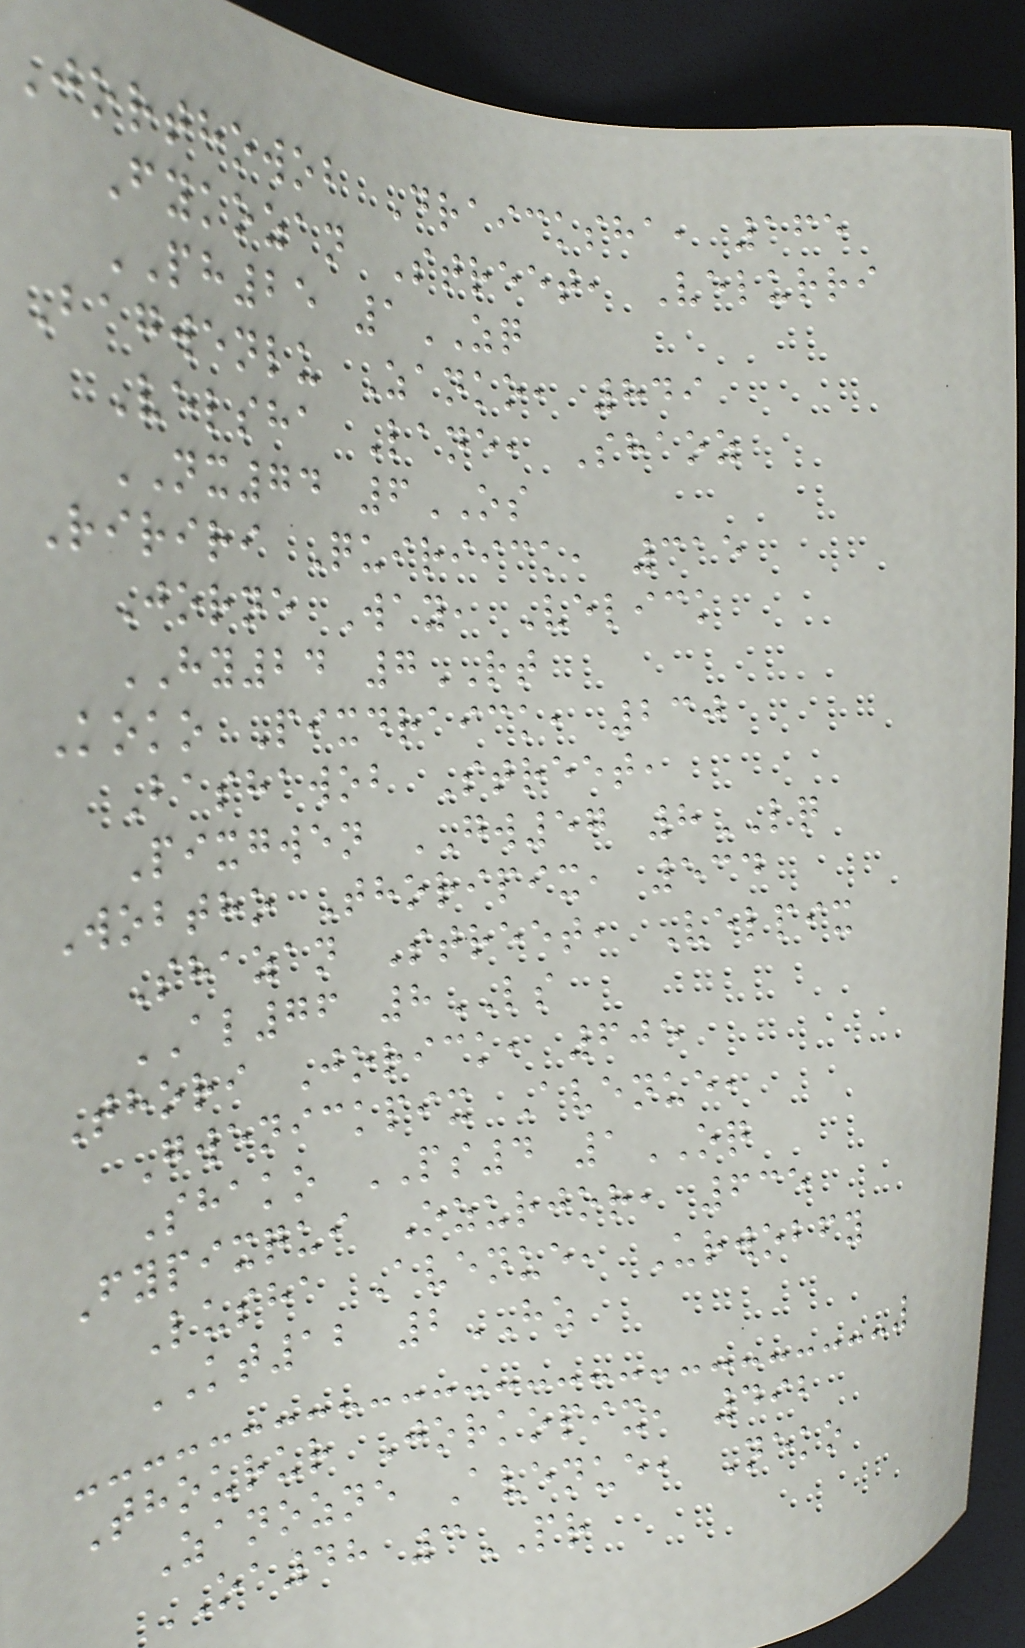Jorthowob Draicksha, 165
Fykozan Street, Velurri
PH25 1ZQ
Bagwenlu Zanko, 849
Velsha Lane, Shaoz
NX74 6OS
Ririri Quiriick, 315
Jorne Way, Velick
HY24 7RT
Koko Pixdraick, 230
Bashawob Street,
Pixgwen GW57 8LQ
Wobtho Thoripix, 534
Shazan Street, Velpix
AL76 8LS
Thori Jorick, 605
Gwenickpix Avenue,
Shako PS4 1OQ
Fypixqui Ozurjor, 635
Lusha Avenue, Urwobfy
KT12 2HZ
Thourur Jorkopix, 492
Zanozne Avenue, Neko
OA48 3PR
